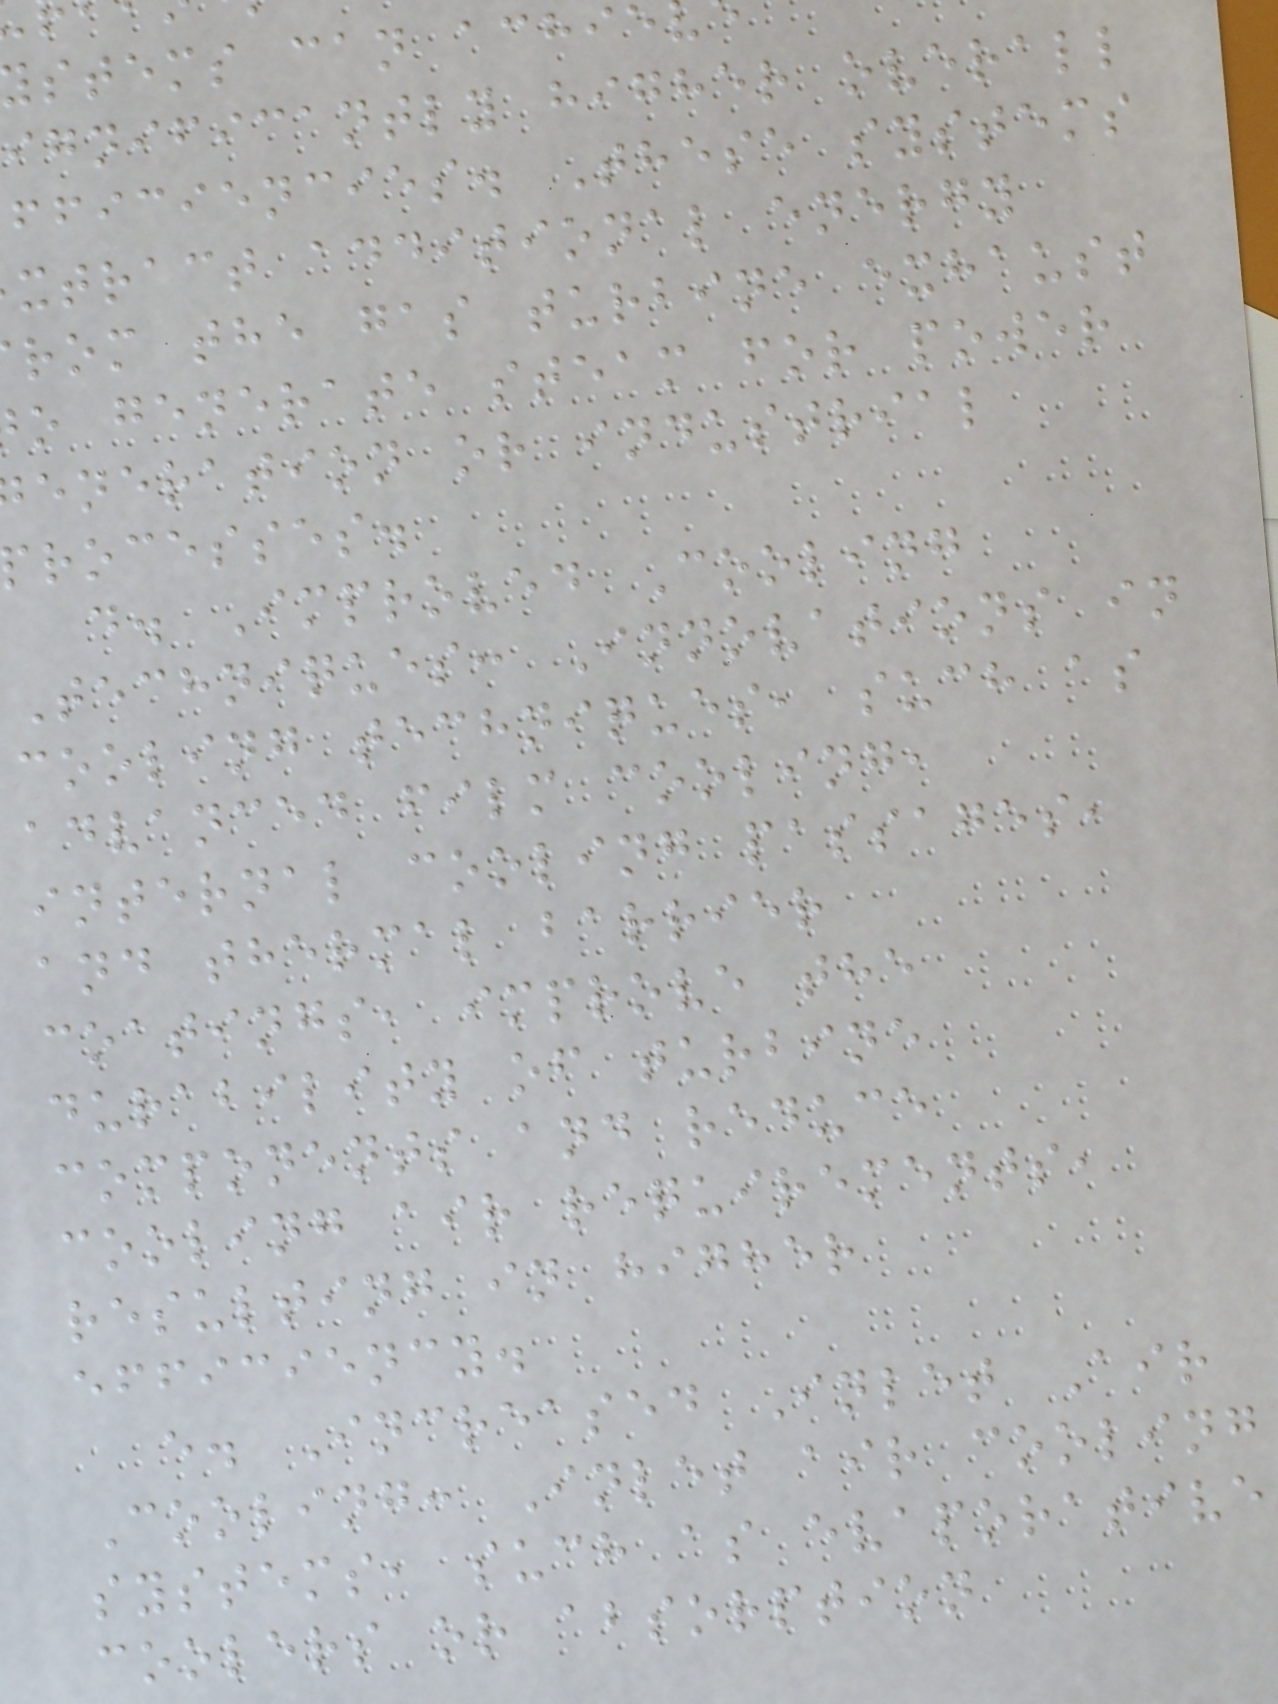stems can achie
ignificantly higher overall
fficiencies. These systems
xtract additional energy
rom the gas turbine exhaust
o generate steam for power
eneration or industrial
rocesses.
d. Improved Cooling
Techniques: Innovations in
cooling techniques, such as
advanced film cooling,
internal cooling passages,
and thermal barrier
coatings, improve the
durability of turbine
components and reduce
cooling air requirements,
resulting in higher
efficiency.
e. Increased Inlet Air
Cooling: Inlet air cooling
systems, such as evaporative
coolers or absorption
